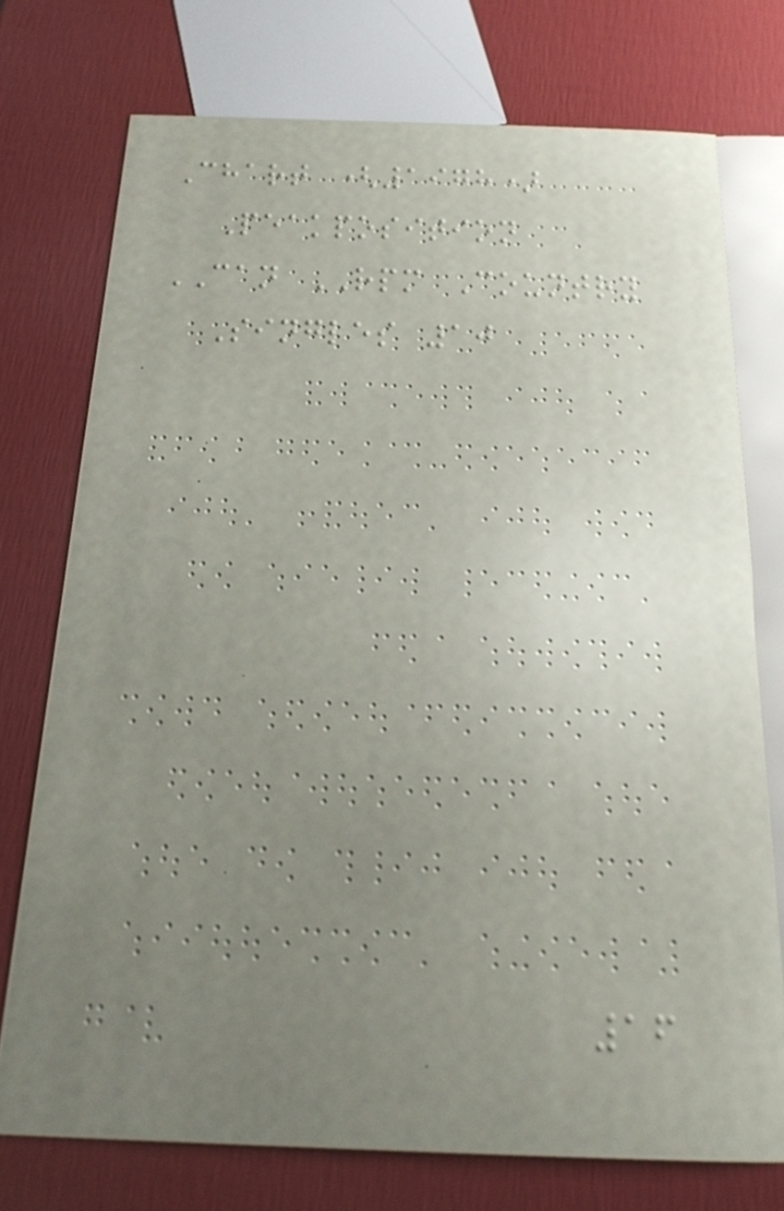Chart (1978)
Peakposition
CAN RPM Country
Singles 10
16
